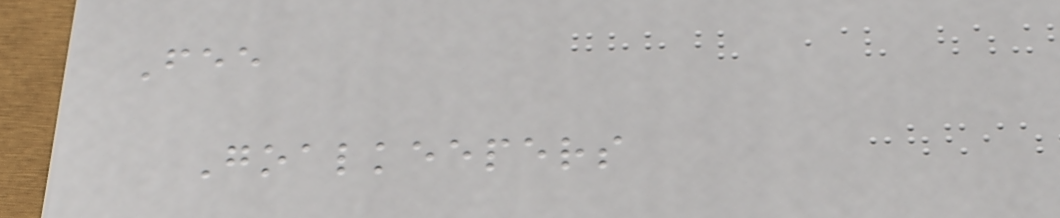Fee
Goalkeepers
